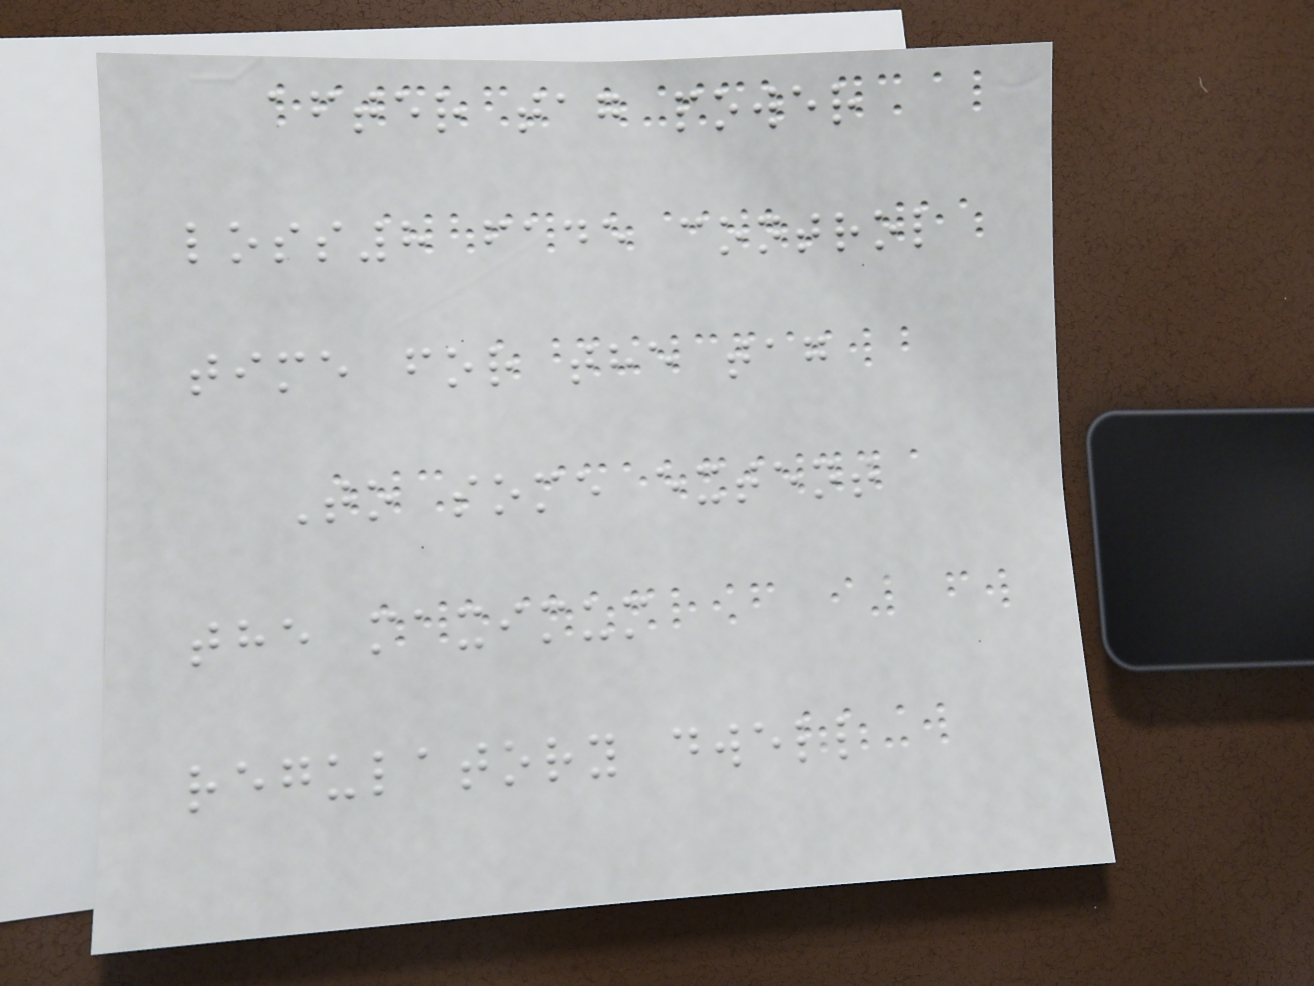after tag power
loss8 fade control
time for the tag
To some extent
the maximum
regulatory dwell
